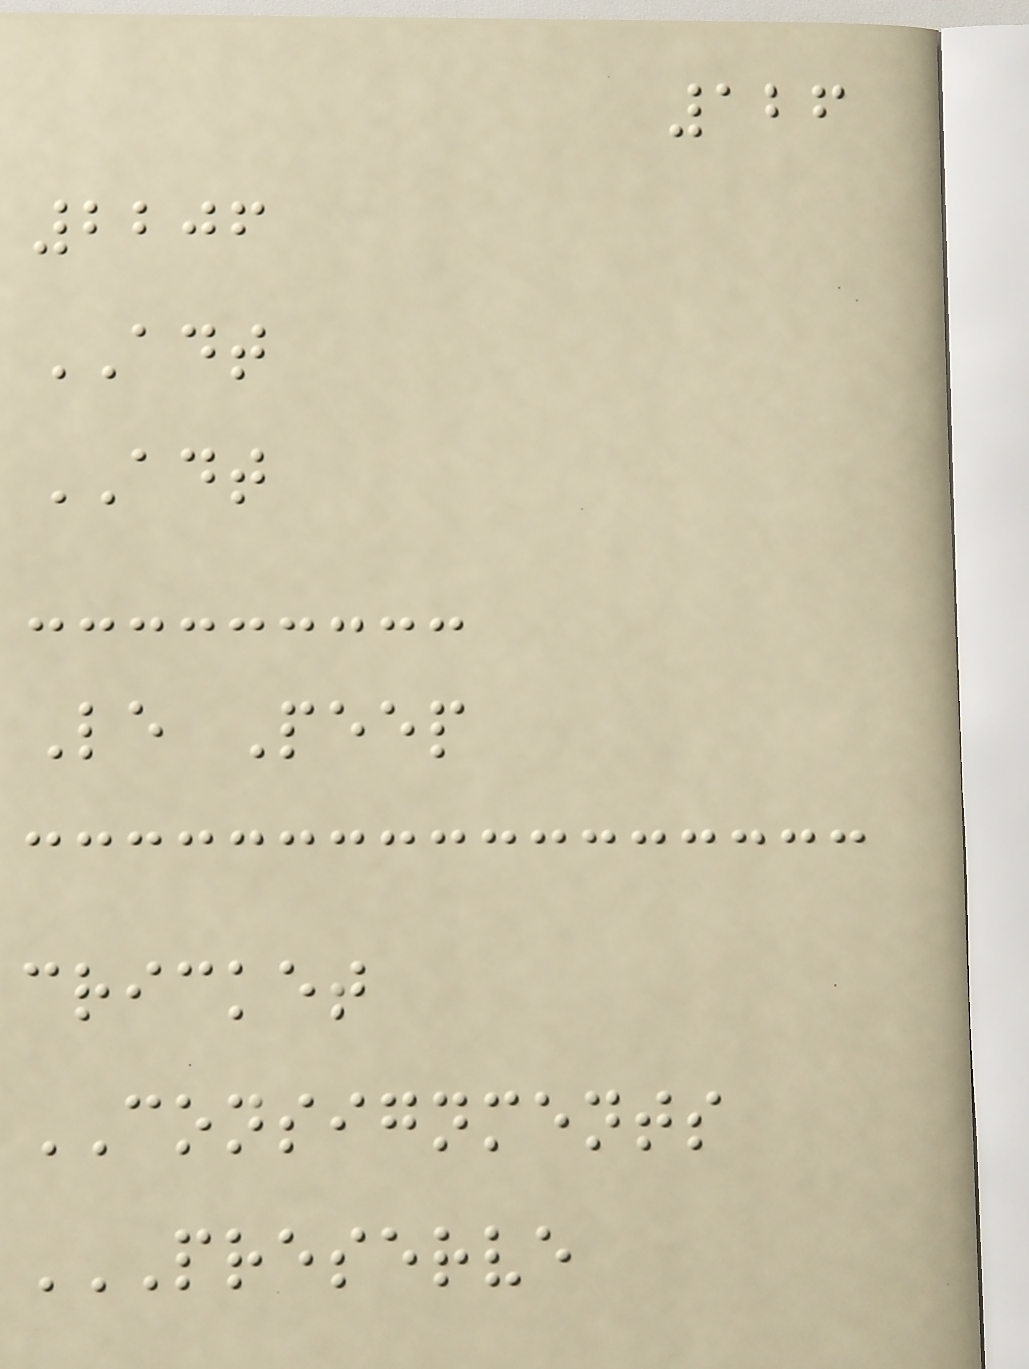126
2206
ADT
ADT
Le Peep
cricket
CONSIGNMENTS
PRESERVE
